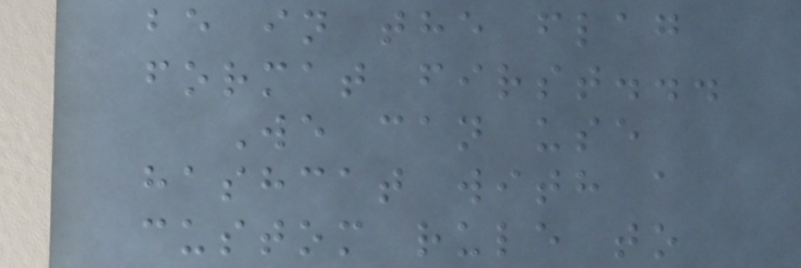be in the flag
format first...
We can use
hashcat with a
custom rule to
